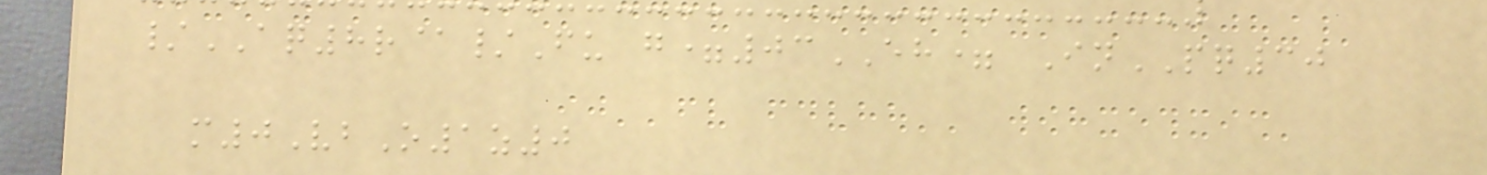/AQ8r@/Fu g=03EH= InPQ30
m0VbO1z0
